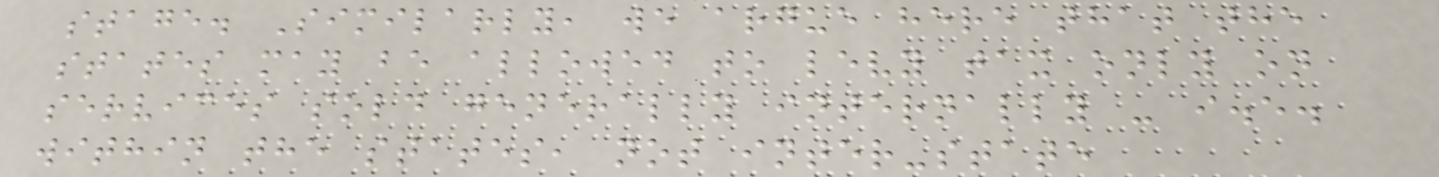stage. Similarly, we argue here that the
states may be allowed to levy tax only on
services sold generally internally - i.e.
within the states, not inter-state
